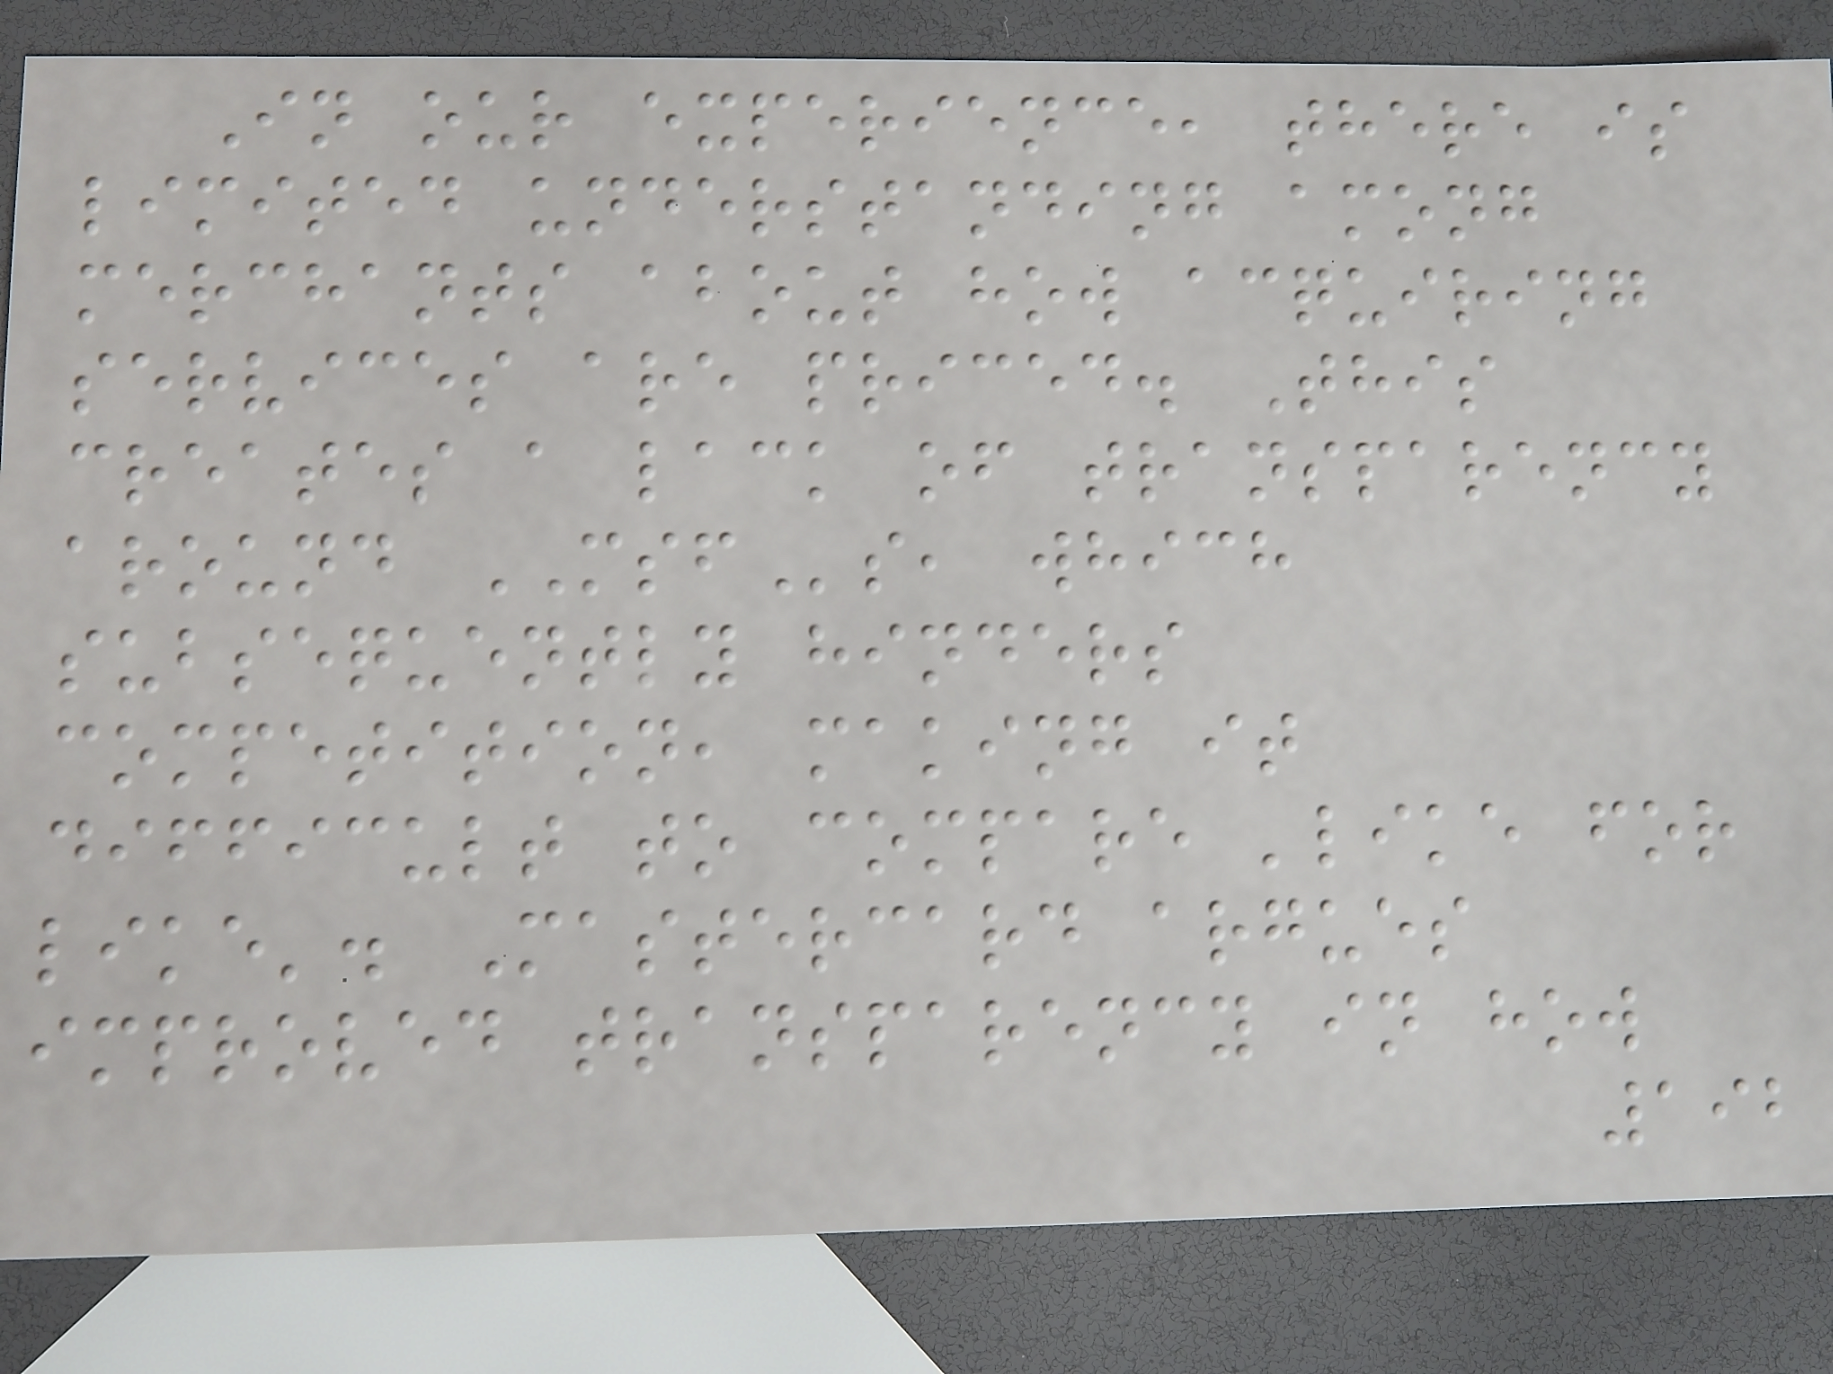In our experience, there is
limited understanding among
merchants about how acquiring
services are priced. This
creates a lack of transparency
around MSFs, which
subsequently hinders
competition, making it
difficult to compare 'like for
like'. Mastercard argues
improved transparency in how
192
